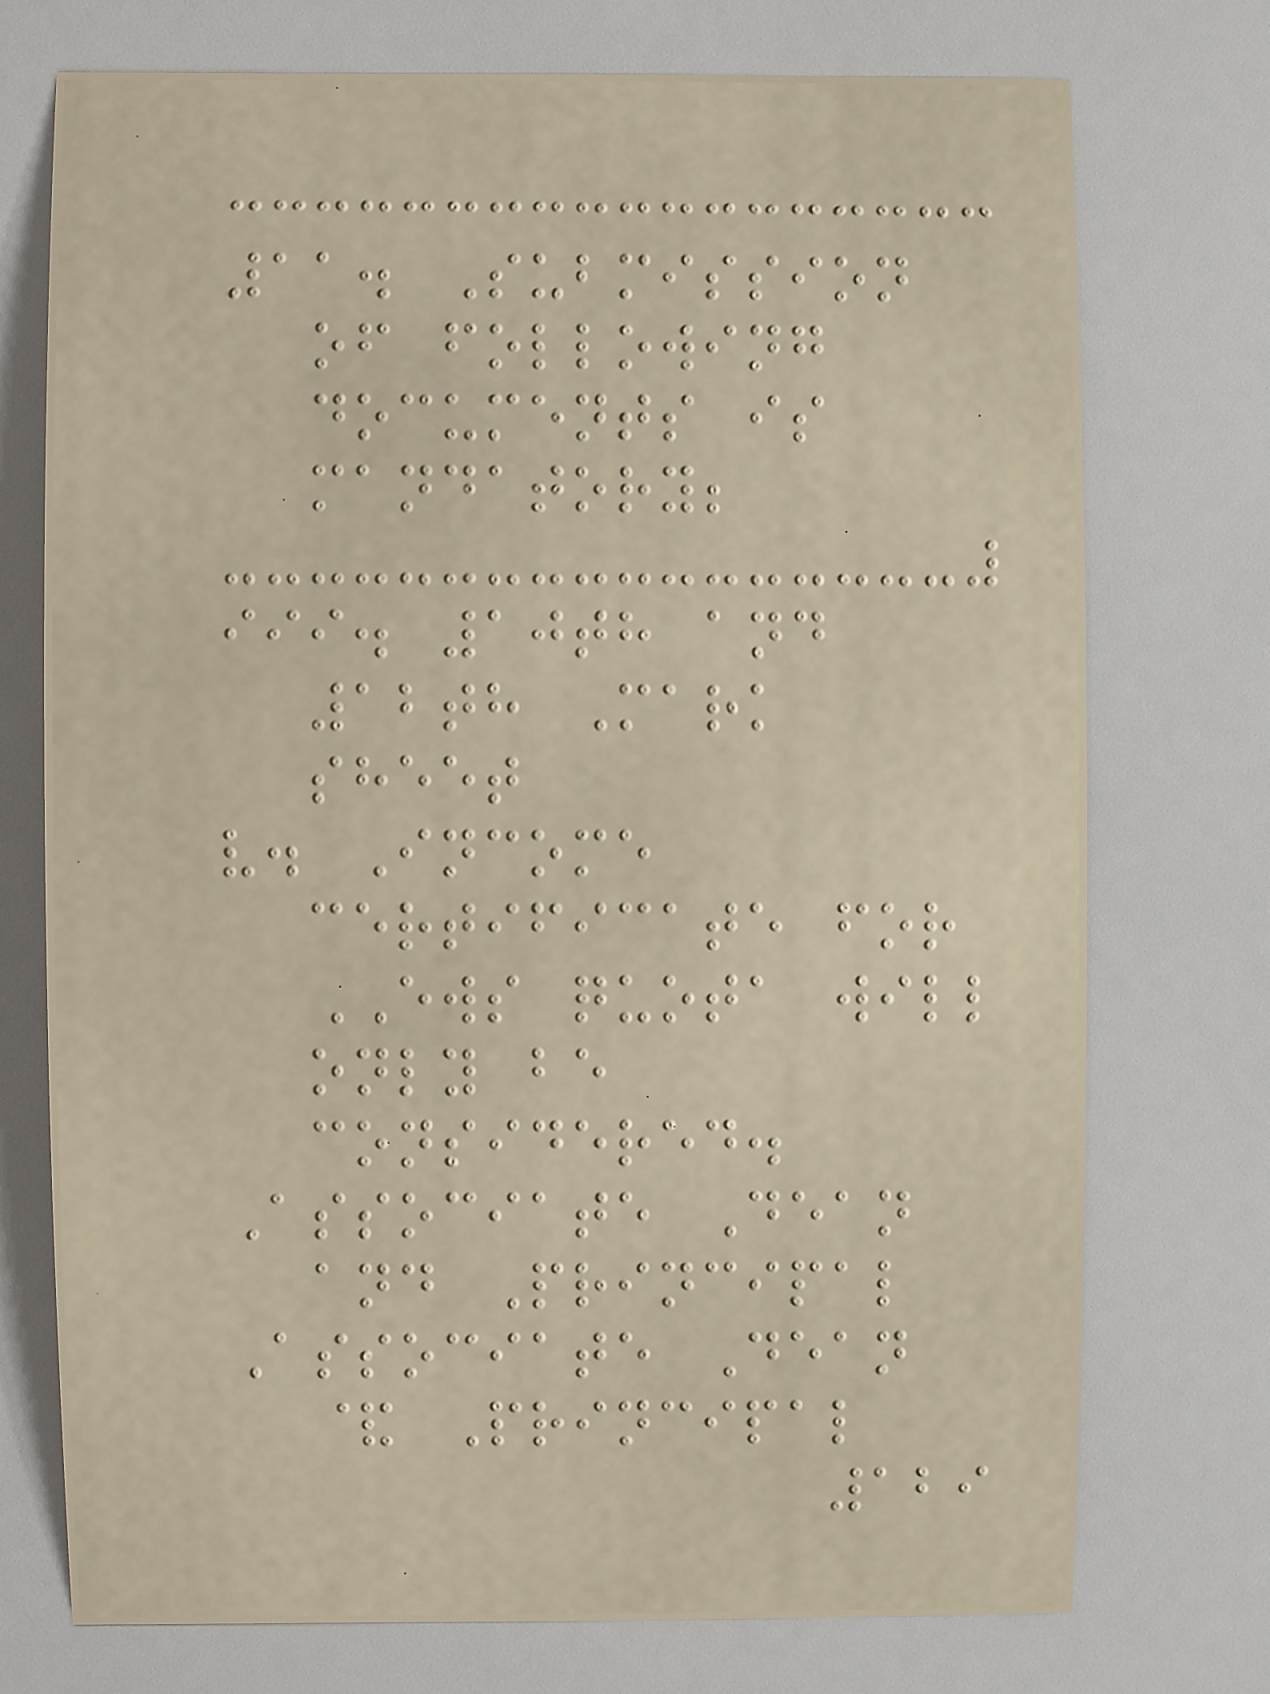11. Submission
of following
documents is
mandatory;
iii. 10th and
12th Mark
sheet
v. Income
certificate for
EWS quota will
only be
considered.
Associate Dean
and Principal
Associate Dean
& Principal
129
